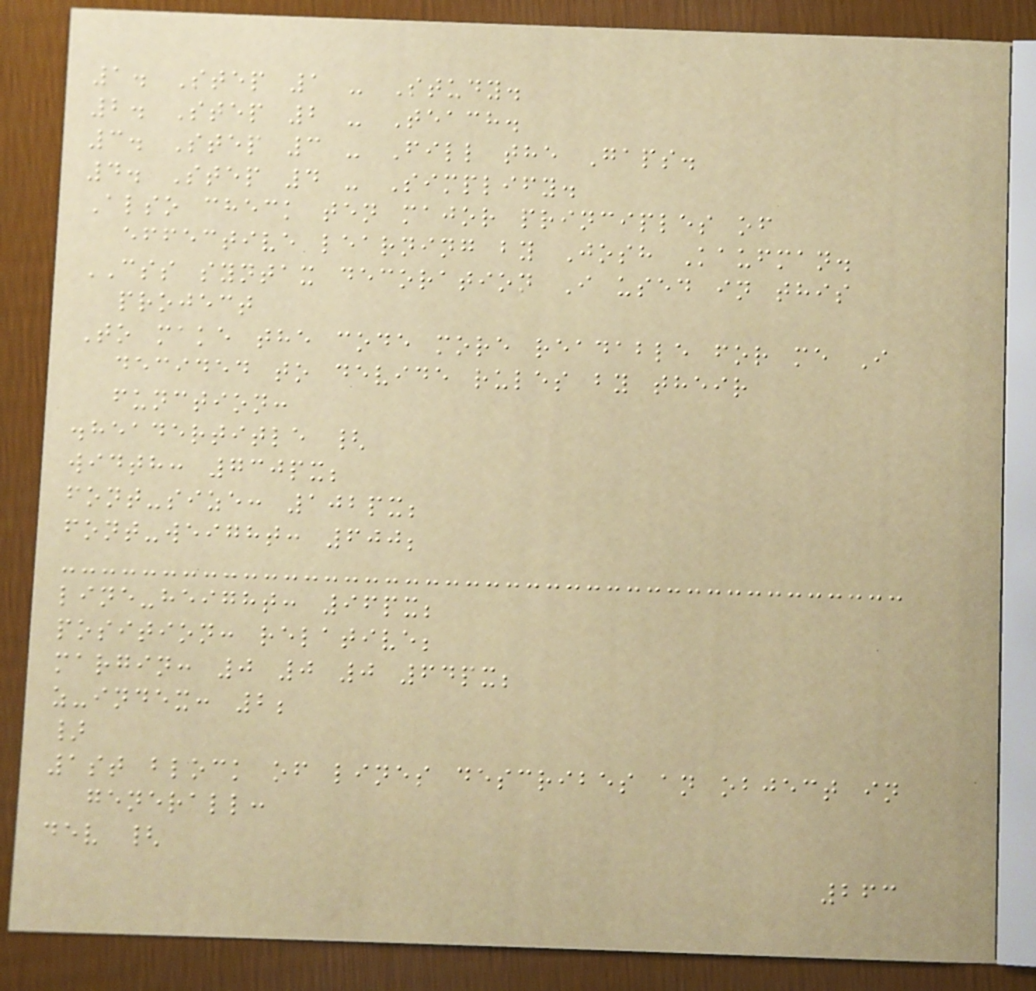1. Step 1 - Study.
2. Step 2 - Teach.
3. Step 3 - Fill the Gaps.
4. Step 4 - Simplify.
Also check ten major principles of
effective learning by Josh Kaufman.
CSS syntax decoration I used in this
project
To make the code more readable for me I
decided to devide rules by their
function:
.headertitle {
width: 730px;
font-size: 102px;
font-weight: 600;
line-height: 96px;
position: relative;
margin: 0 0 0 64px;
z-index: 2;
}
1st block of lines describes an object in
generall:
dev {
263
